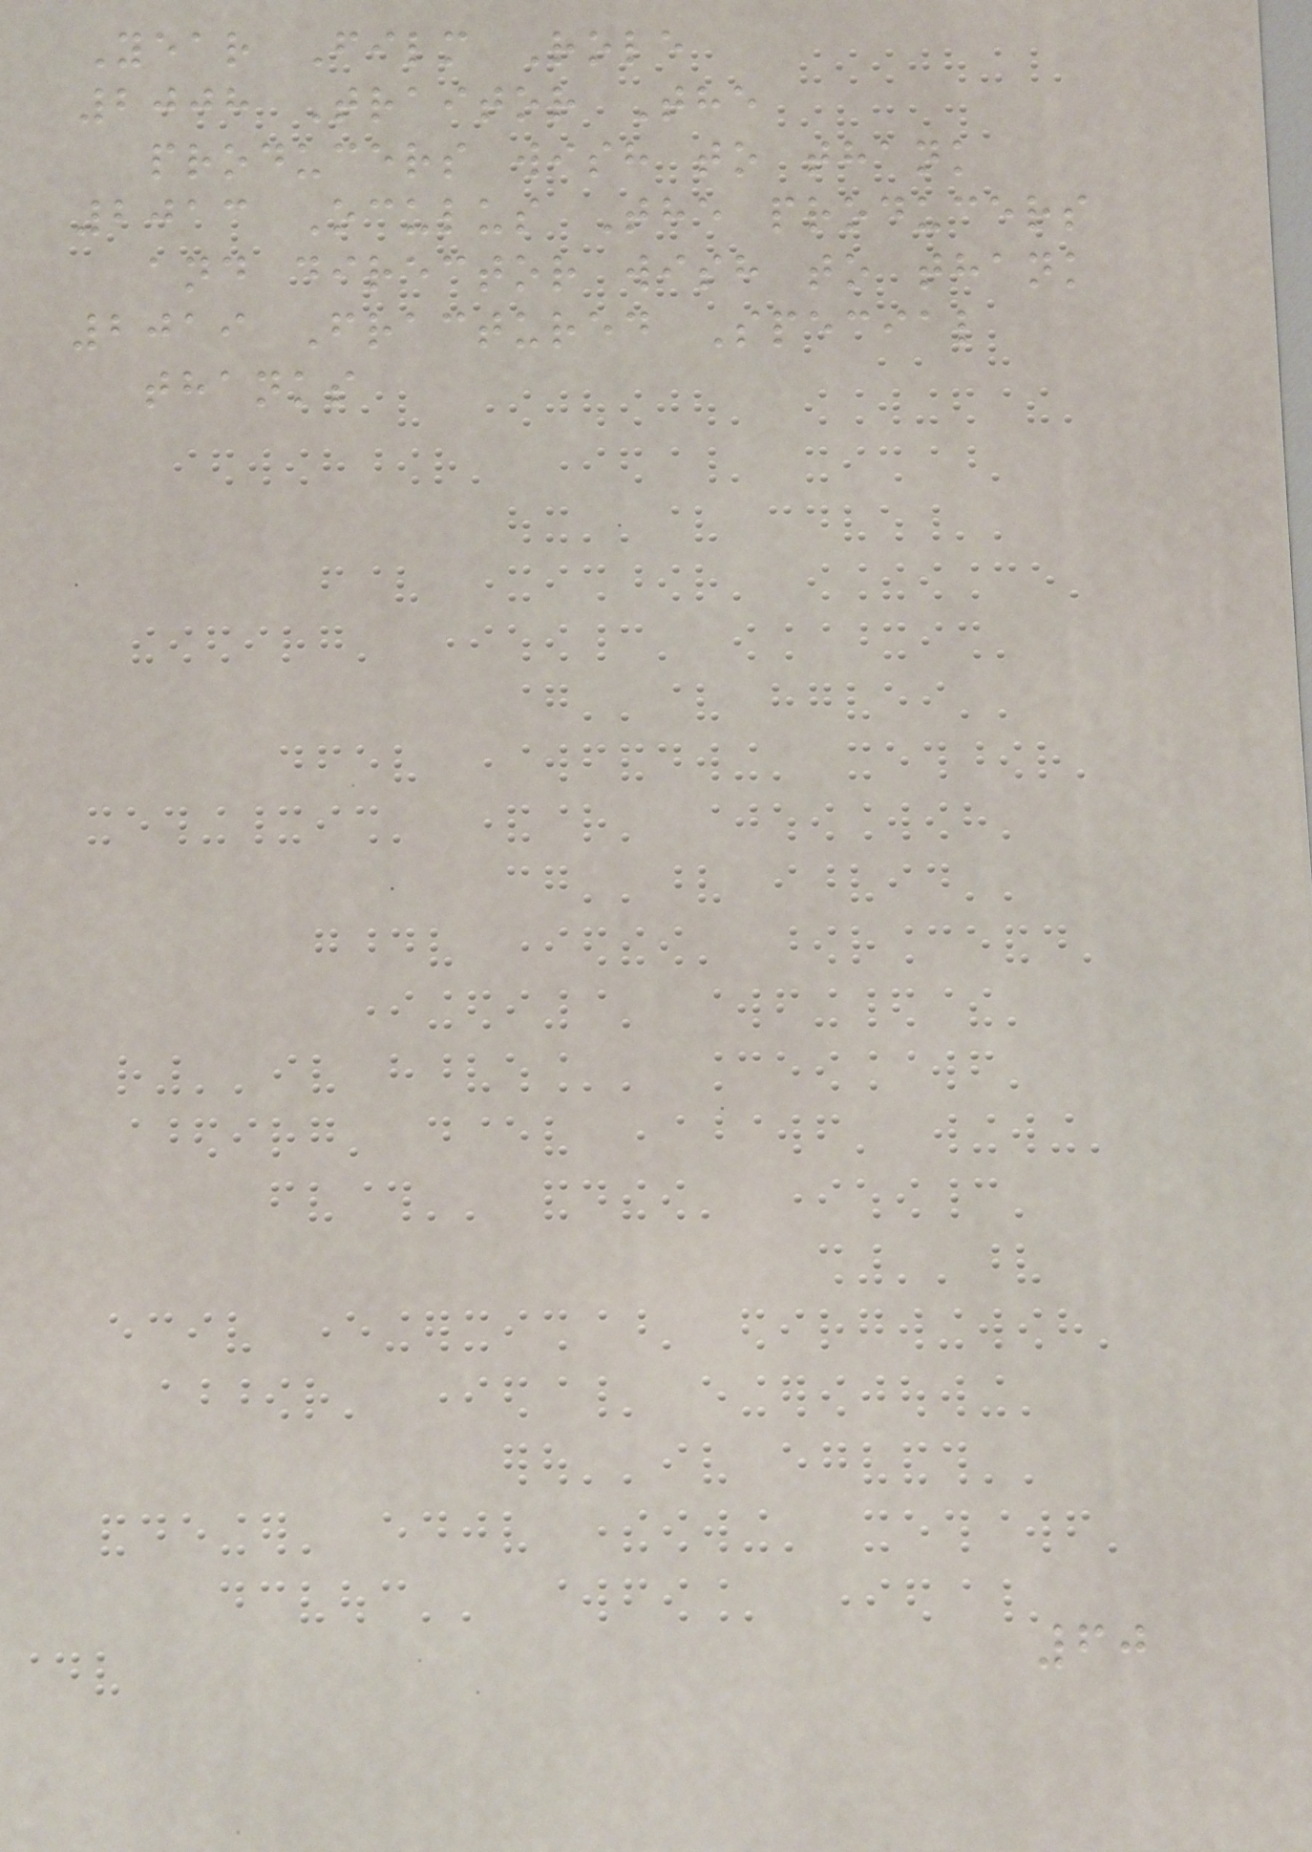Year Film Role
2008 Traitor The
producers wish to thank
2013 Oculus The producers
and director wish to thank
2019 Fractured Special
thanks
60
